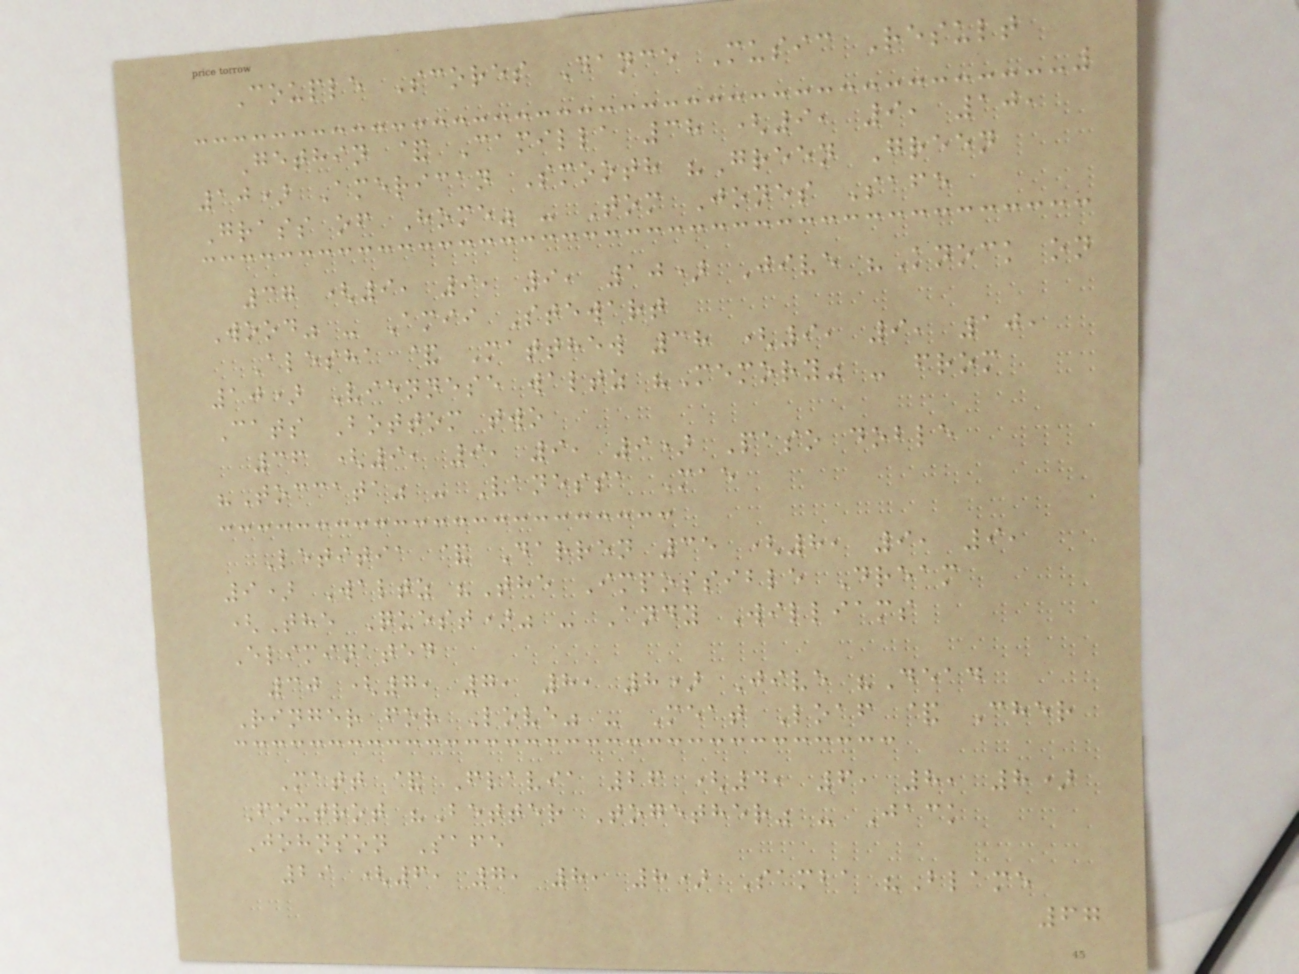Couple Scores Dance Music Result
Gethin & Camilla 38 (9, 9, 10,
10) American Smooth "Green Green
Grass of Home" - Tom Jones Safe
37 (9, 9, 9, 10) Jive "Knock on
Wood" - Amii Stewart
Alesha & Matthew 38 (9, 9, 10,
10) Viennese waltz "Memory" - from
Cats Bottom two
36 (9, 9, 9, 9) Paso doble
"Toccata" - Vanessa Mae
Letitia & Darren 35 (8, 9, 9,
9) Waltz "The Impossible Dream
(The Quest)" - Andy Williams
Eliminated
30 (7, 7, 8, 8) Jive "Dead
Ringer for Love" - Meat Loaf & Cher
Matt & Flavia 26 (4, 6, 8, 8)
Foxtrot "Better Together" - Jack
Johnson Safe
29 (6, 7, 8, 8) Samba "Blame
67
